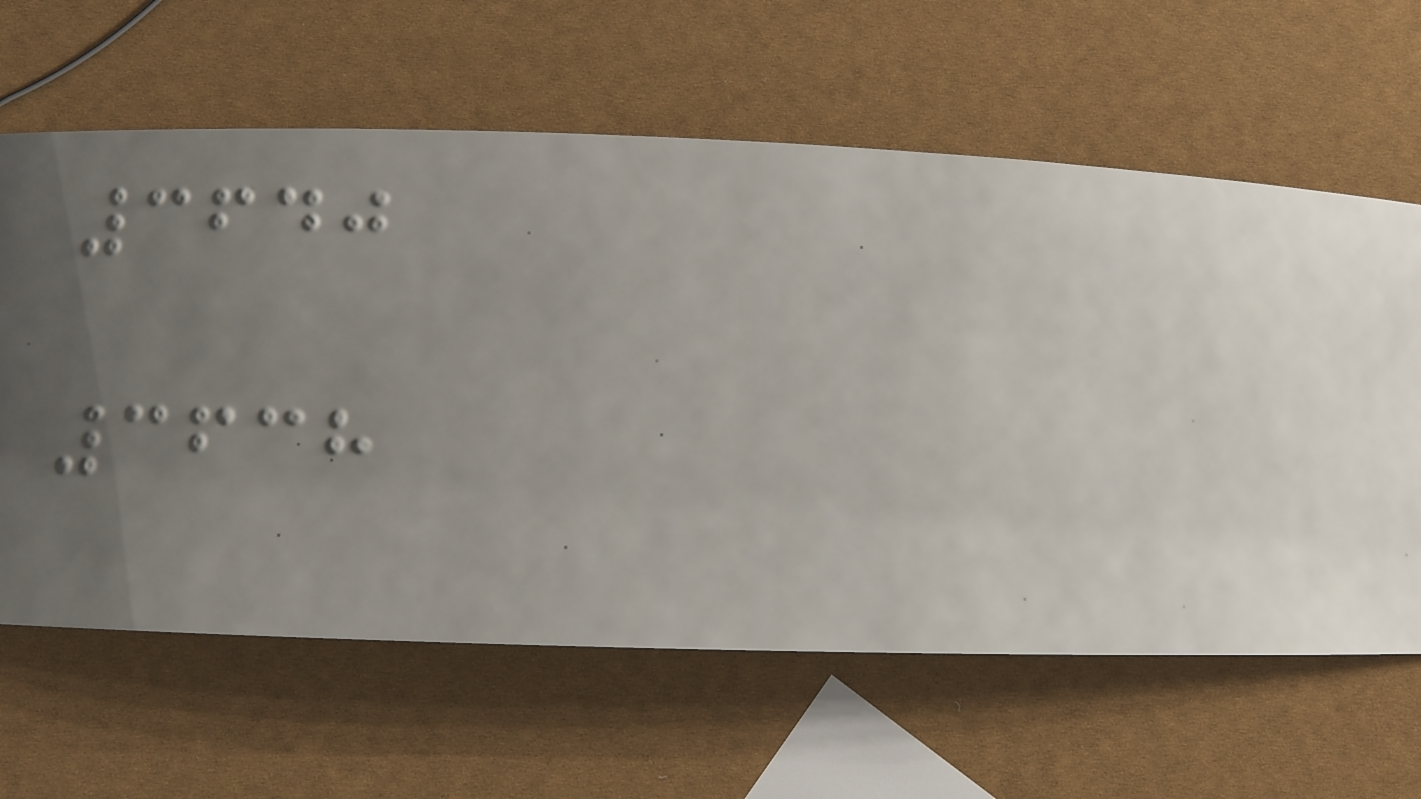3640
3638
